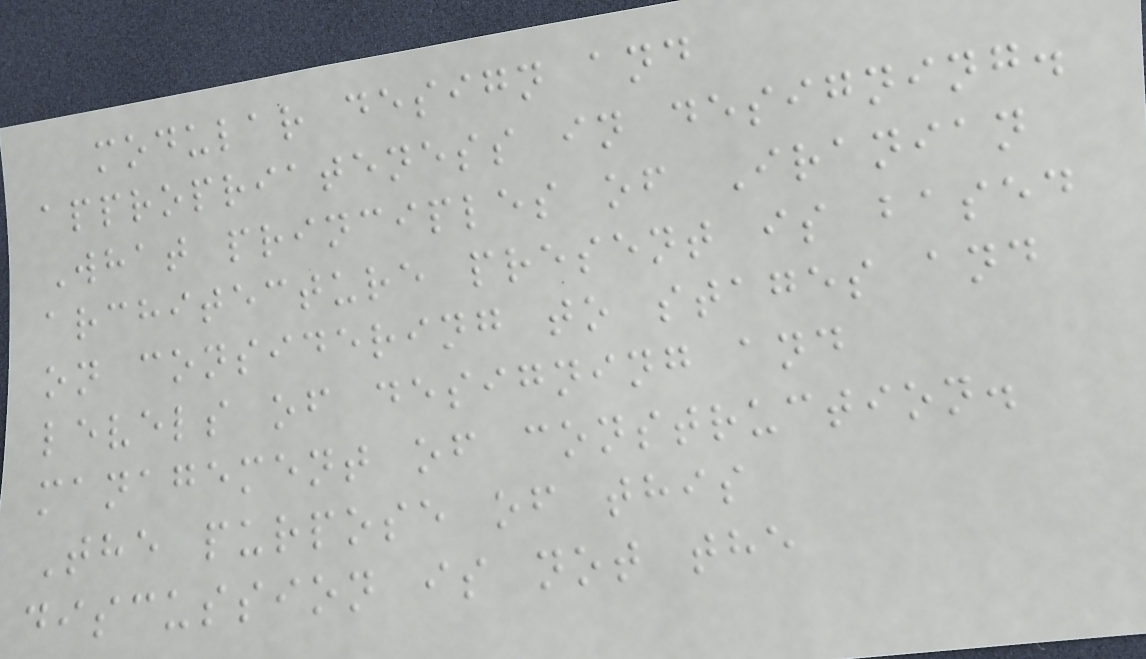modular design and
appropriateness in designing.
What principles of Iranian
architecture present is based
on considering to stages and
levels of designing and
management of construction.
The purpose of this
discussion is not the
